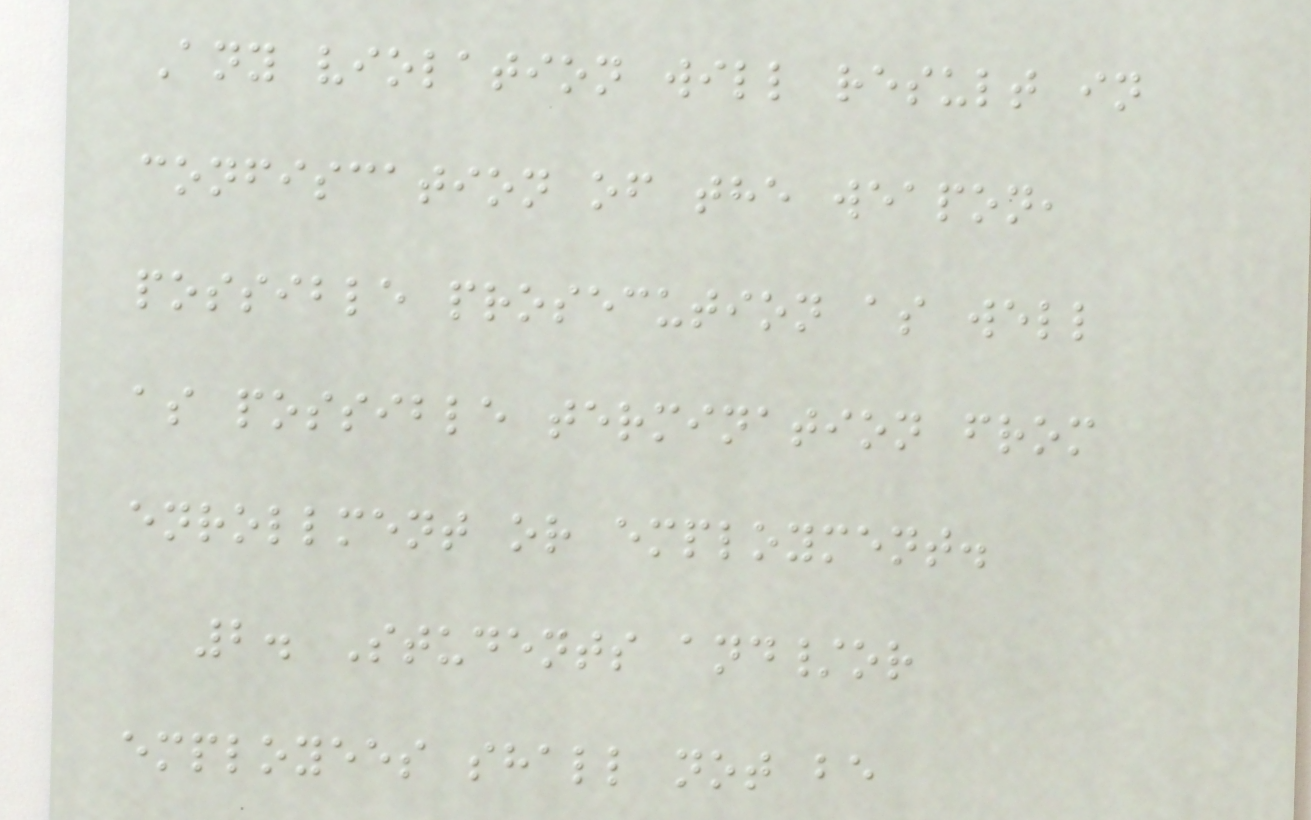Any violation will result in
confiscation of the weapon,
possible prosecution as well
as possible termination from
enrollment or employment.
2. Students and/or
employees shall not be
